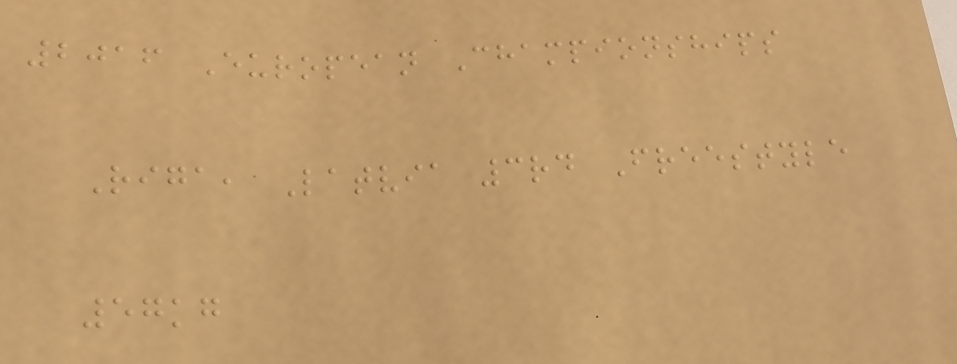2016 European Championships
Riga, Latvia 3rd Freestyle
57kg
